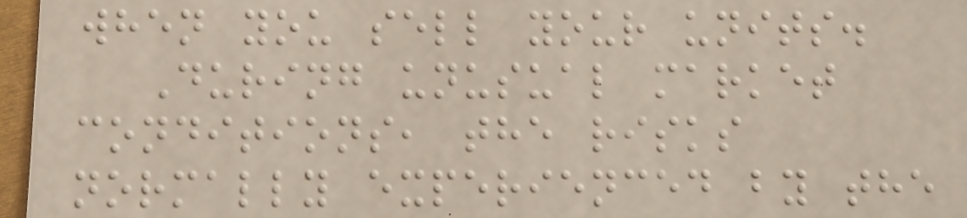when you sell your units.
During unusual market
conditions, the risks
normally experienced by the
